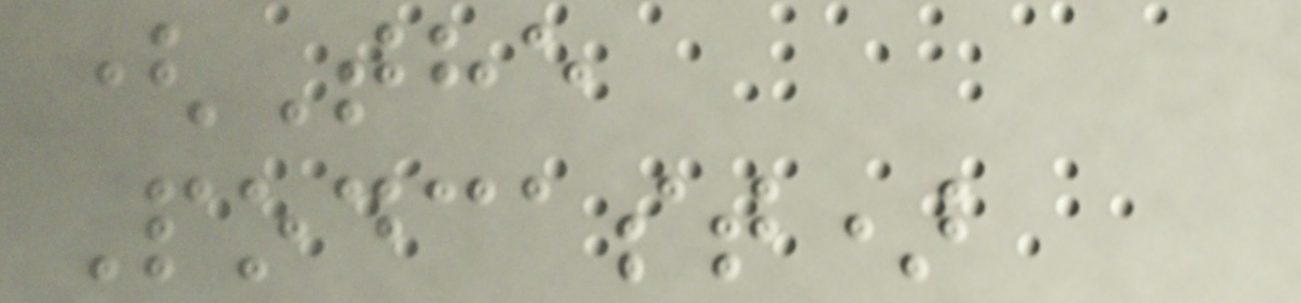(The
Podcast)
